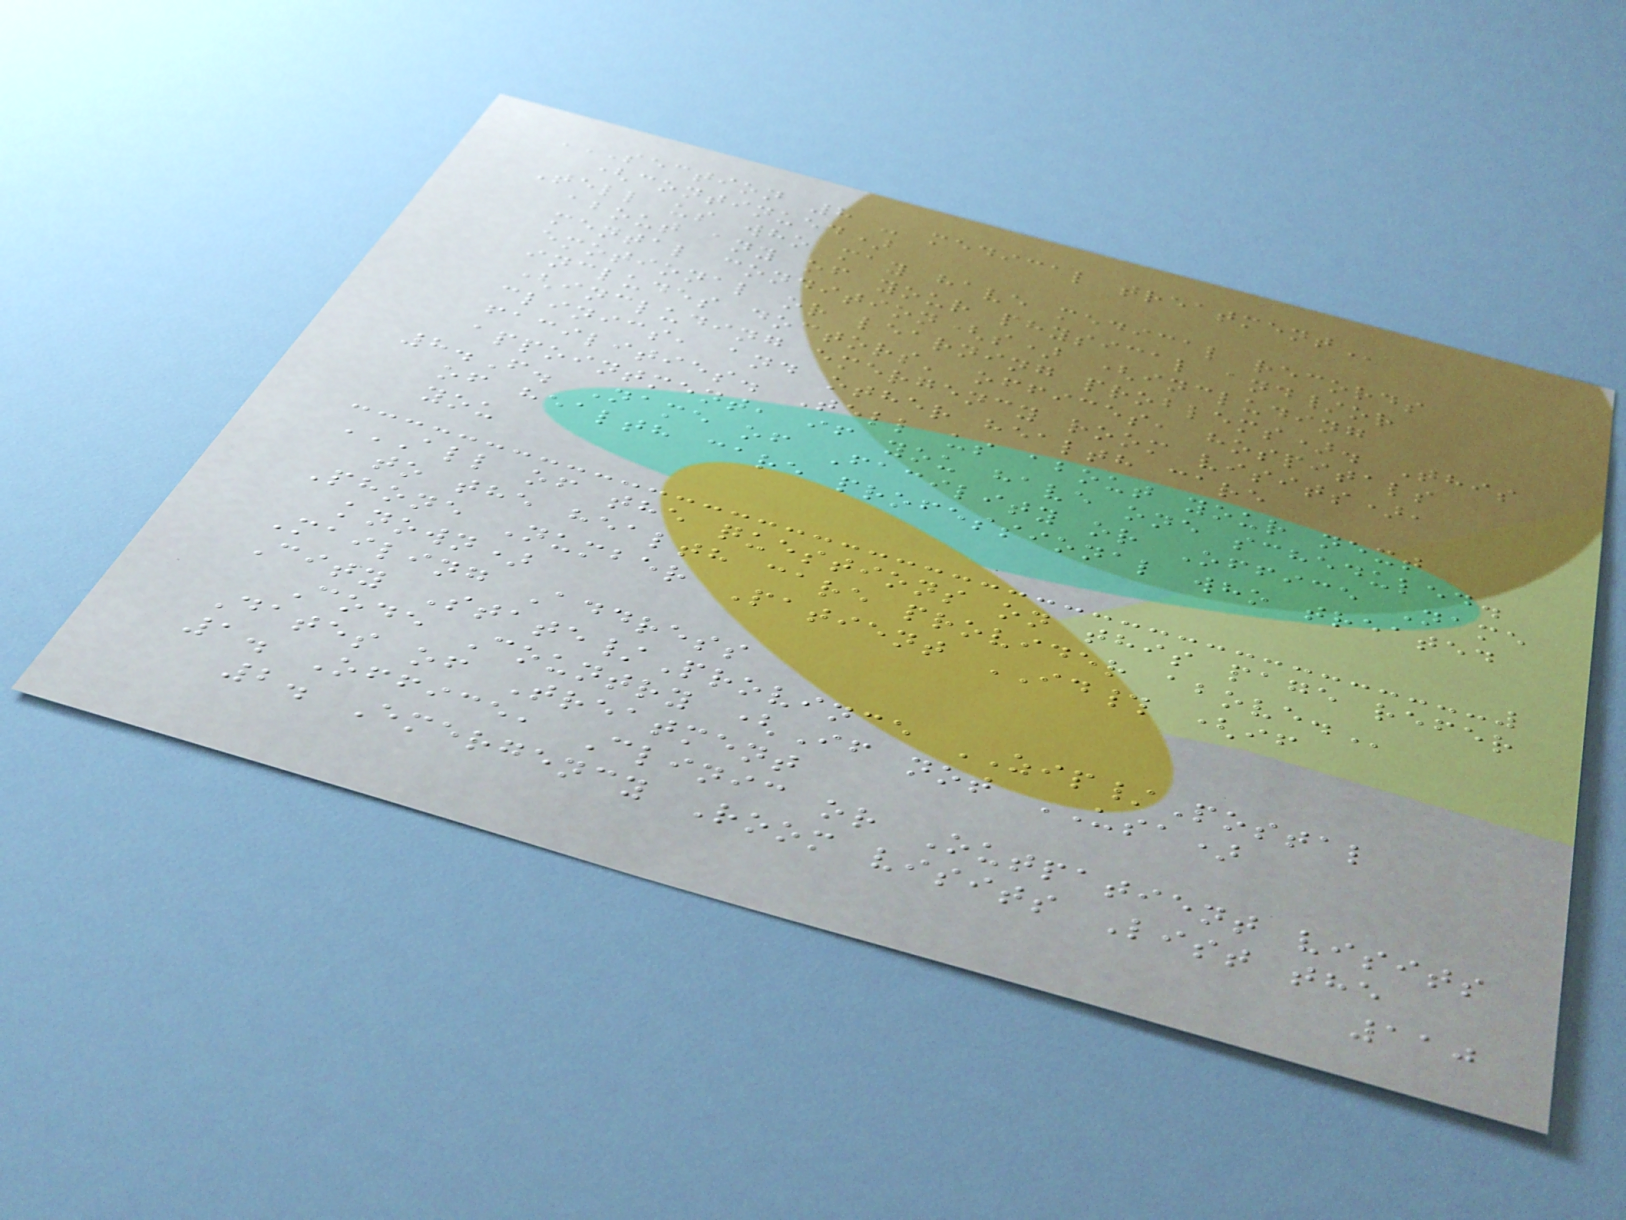SECTION 8 - MEDICAL TREATMENT
(continued)
Tell us who may have medical records
about any of your physical and/or
mental condition(s) (including
emotional or learning problems). This
includes doctors' offices, hospitals
(including emergency room visits),
clinics, and other health care
facilities. Tell us about your next
appointment, if you have one scheduled.
8.F. Name of Facility or Office Name
of health care professional who treated
you
ALL OF THE QUESTIONS ON THIS PAGE REFER
TO THE HEALTH CARE PROVIDER ABOVE.
Phone Number Patient ID# (if
known)
Mailing Address
City State/Province ZIP/Postal
Code Country (If not USA)
Dates of Treatment
1. Office, Clinic or Outpatient visits
2. Emergency Room visits List the
110
